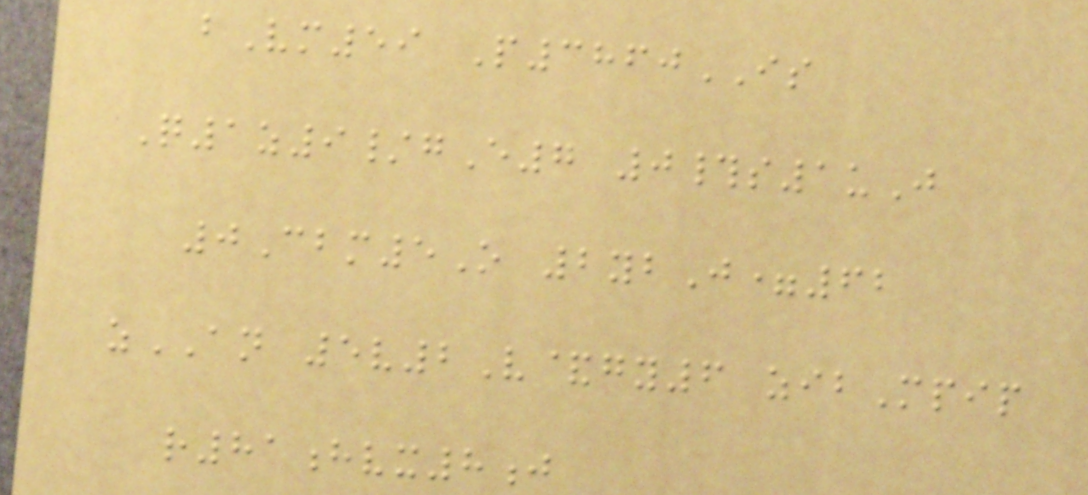bVm59 P3860IS
Q1z9/gE7 0#s1uJ
0Cbm5O 2ybJ=62
zAN 5v2V&gy6 zibMpip
r81hvx8j
